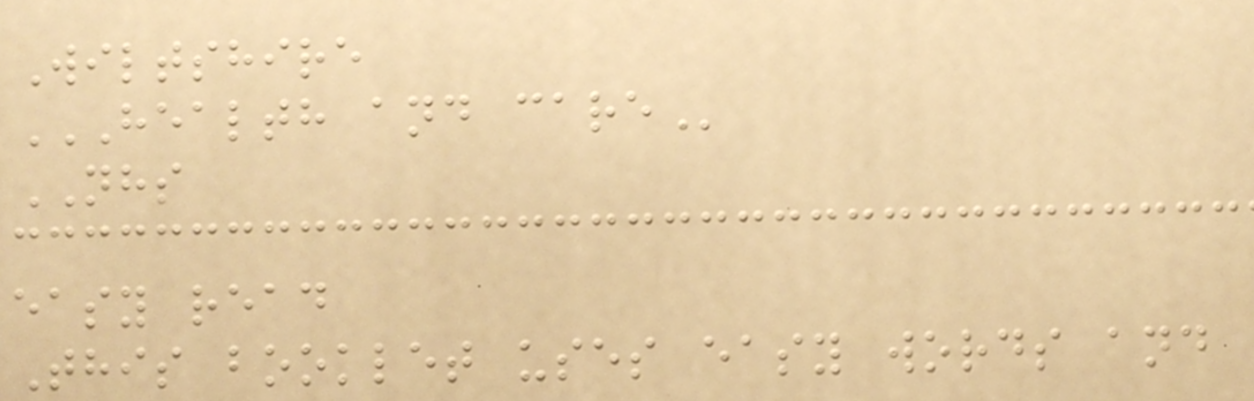Wiltshire
HEALTH AND CARE
NHS
easy read
This booklet uses easy words and
